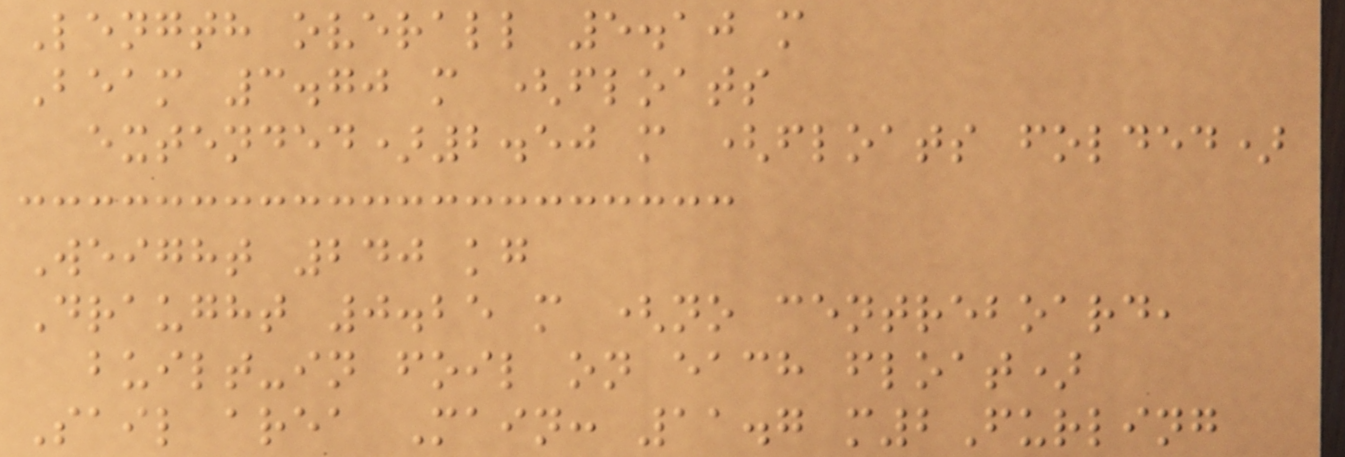Length overall 5.10 m
Beam 3.70 m (floats
extended)2.50 m (floats folded)
Weight 240 kg
Draught 0.25 m (no centreboard,
built-in foil on each float)
Sail area Main: 11.7 m2Furling
